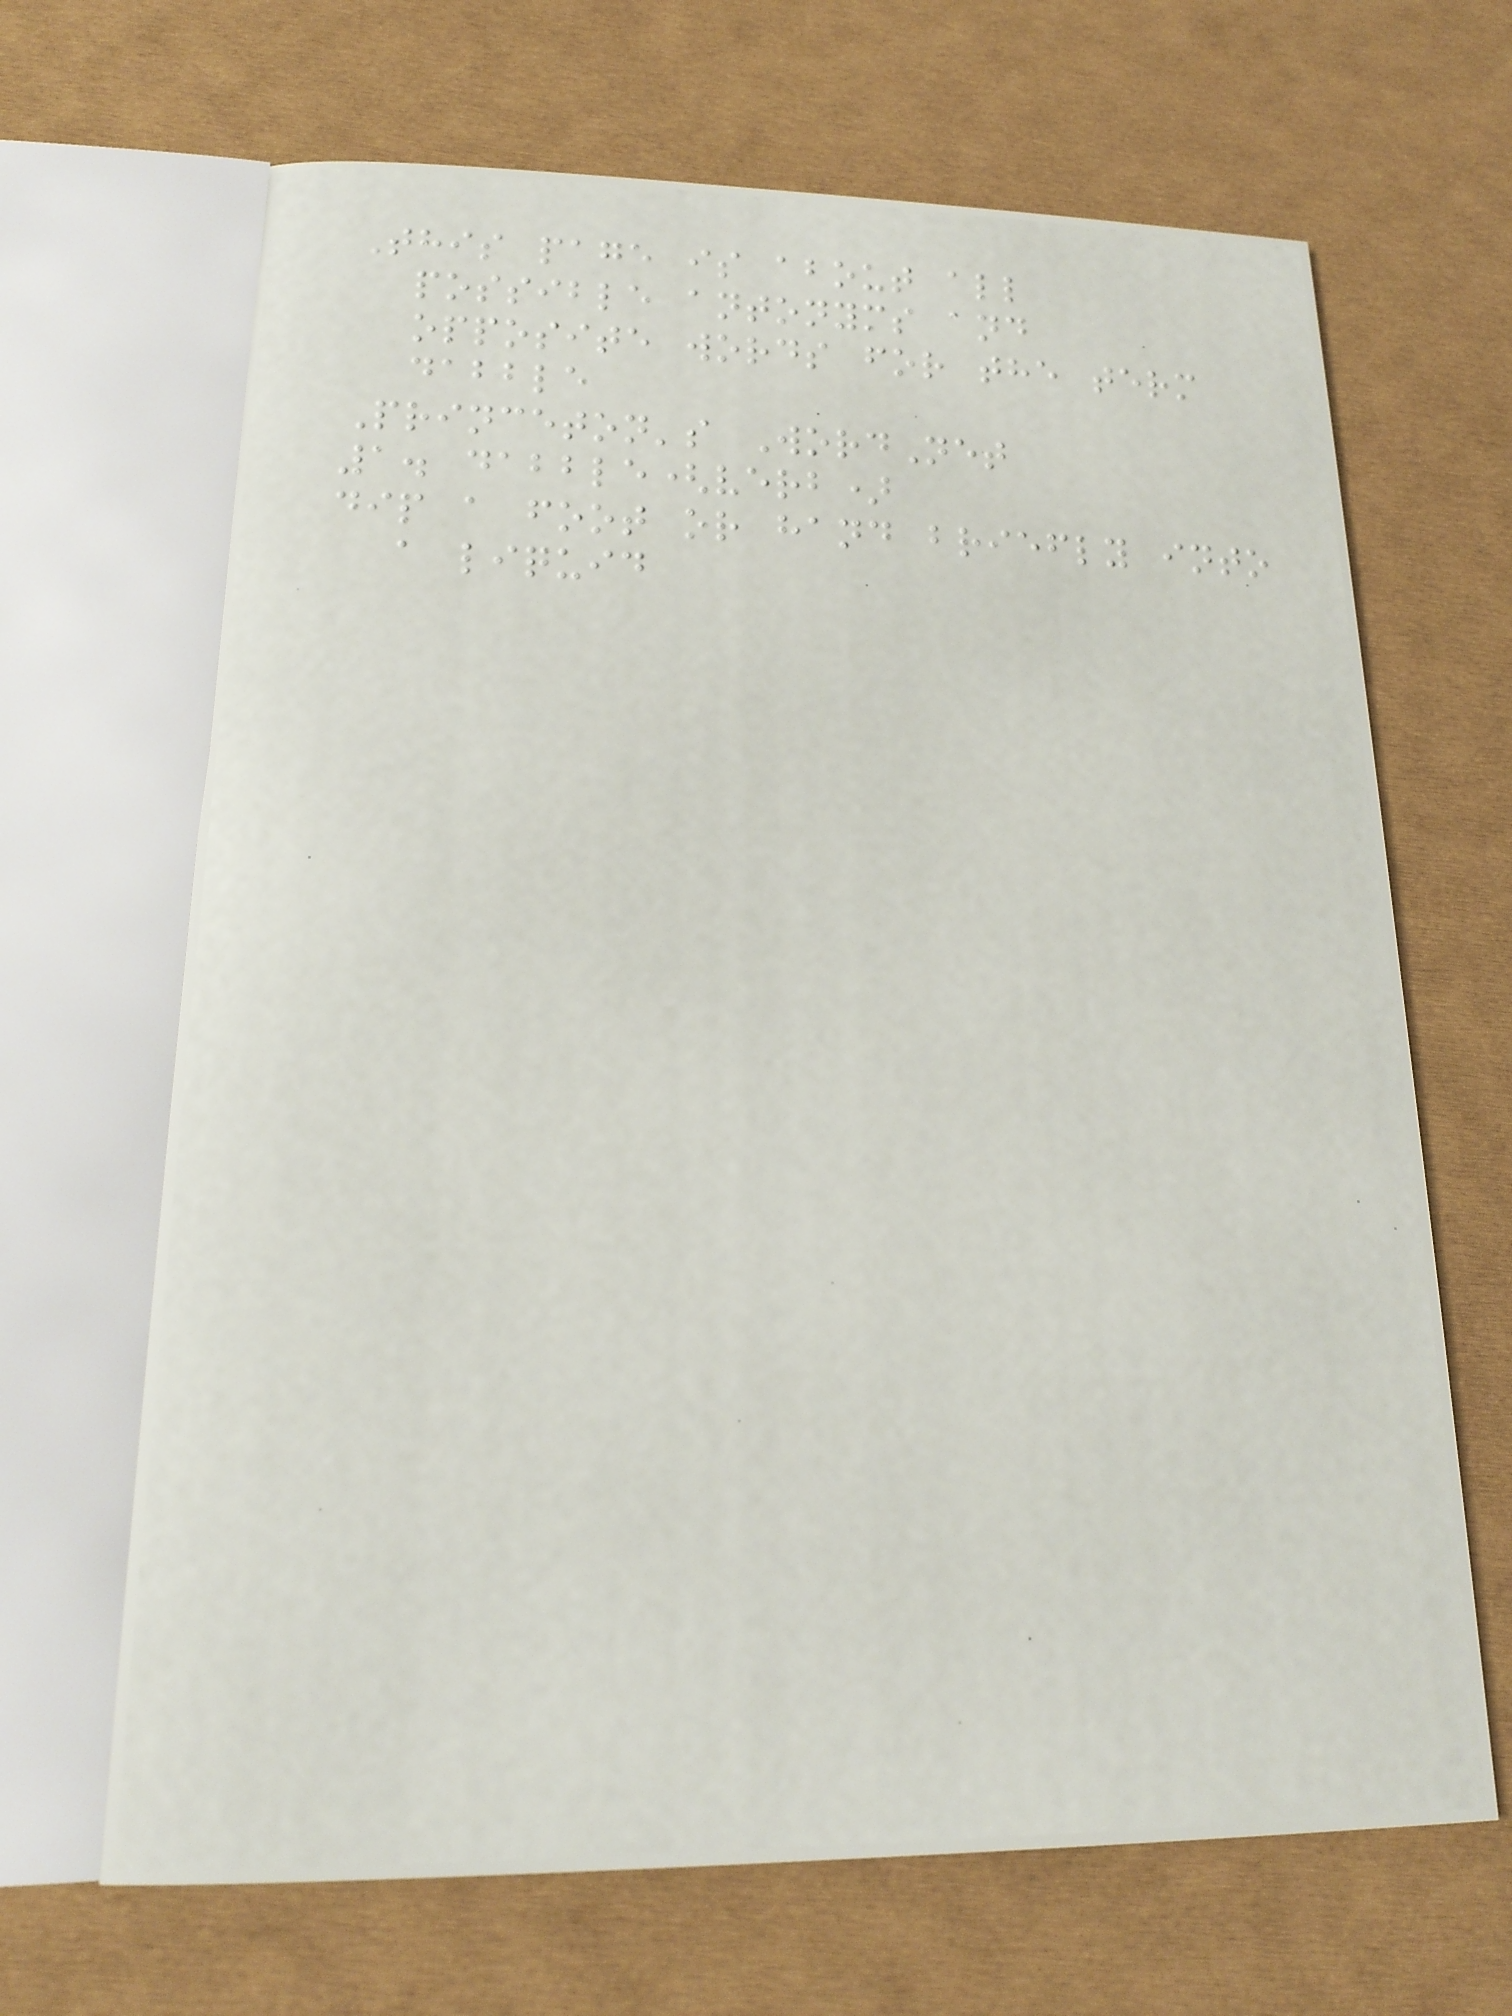This page is about all
possible antonyms and
opposite words for the term
dabble
Princeton's WordNet
1. dabble(verb)
dip a foot or hand briefly into
a liquid
